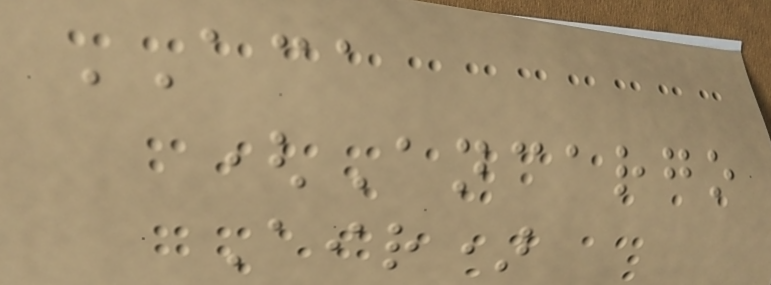ACA
(Ancargo
Air)
